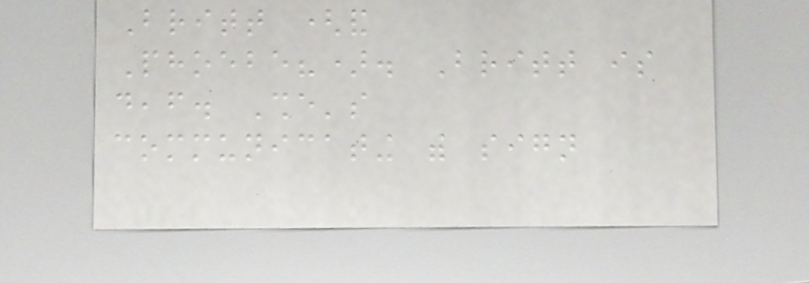Britt (and
Phoebe?). Britt is
deaf. She's
communicating with sign
